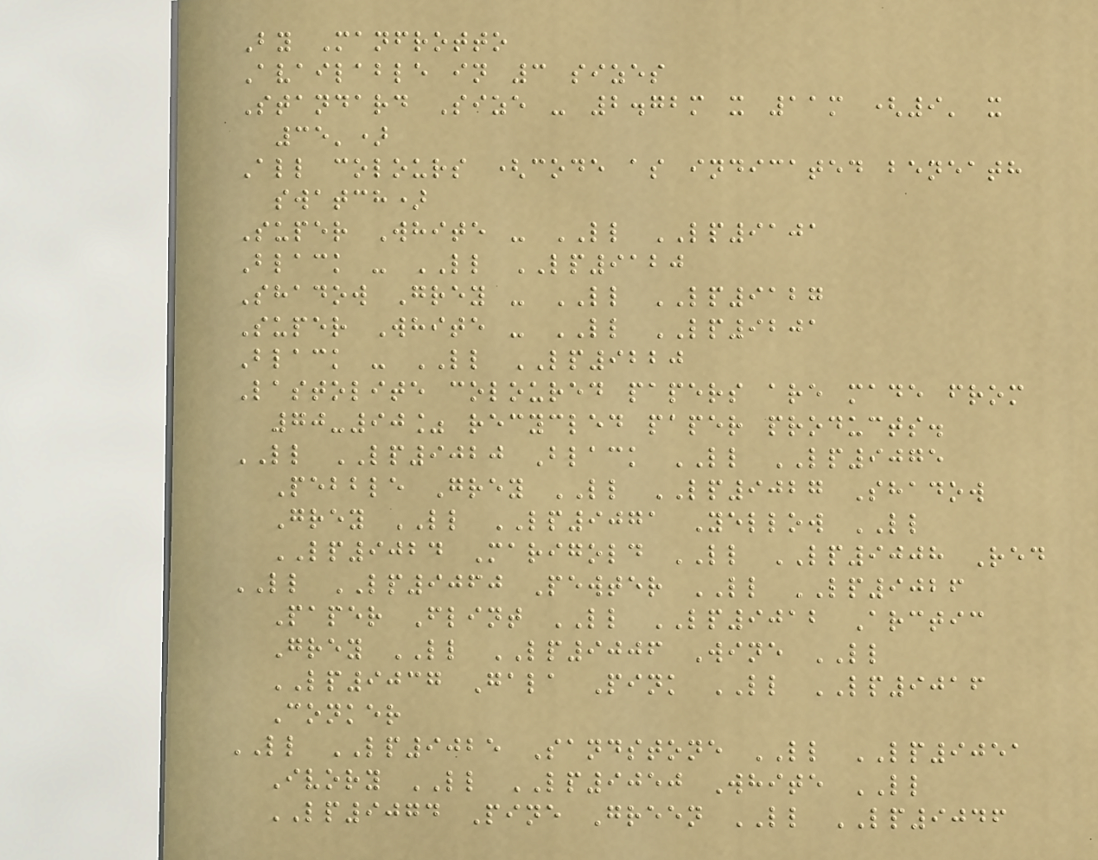By Manfrotto
Available in 3 sizes
Standard Size - 2.72m x 11m (9' x
35')
All colours (code as indicated beneath
swatch)
Super White - LL LP9101
Black - LL LP9120
Shadow Grey - LL LP9127
Super White - LL LP9201
Black - LL LP9220
Lastolite coloured papers are made from
70-90% recycled paper products.
LL LP9020 Black LL LP9075
Pebble Grey LL LP9027 Shadow
Grey LL LP9071 Yellow LL
LP9024 Marigold LL LP9008 Red
LL LP9060 Pewter LL LP9026
Paper Flint LL LP9012 Arctic
Grey LL LP9006 Wine LL
LP9037 Gala Pink LL LP9016
Conker
LL LP9025 Sandstone LL LP9051
Ivory LL LP9050 White LL
LP9074 Pine Green LL LP9046
